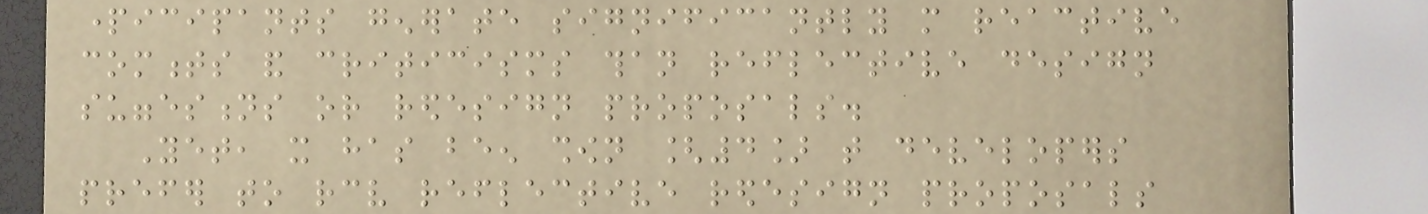participants generate significantly more reactive
comments and criticisms than reflective design
suggestions or redesign proposals.
Yet, it has been shown [4] that developers
prefer to receive reflective redesign proposals
